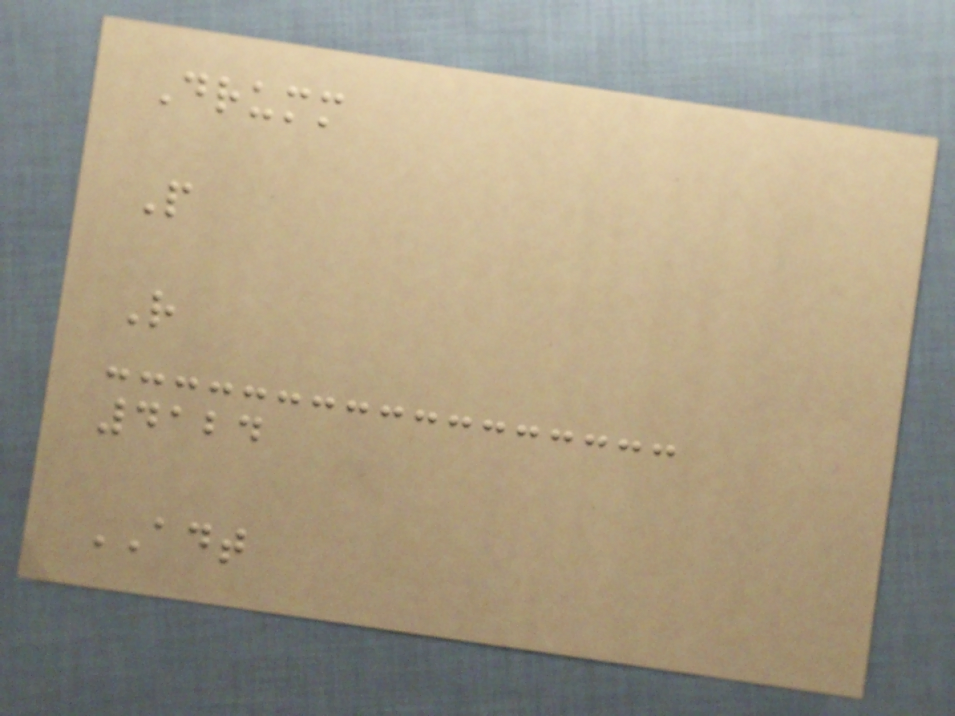Drumm
P
R
4124
ADT
